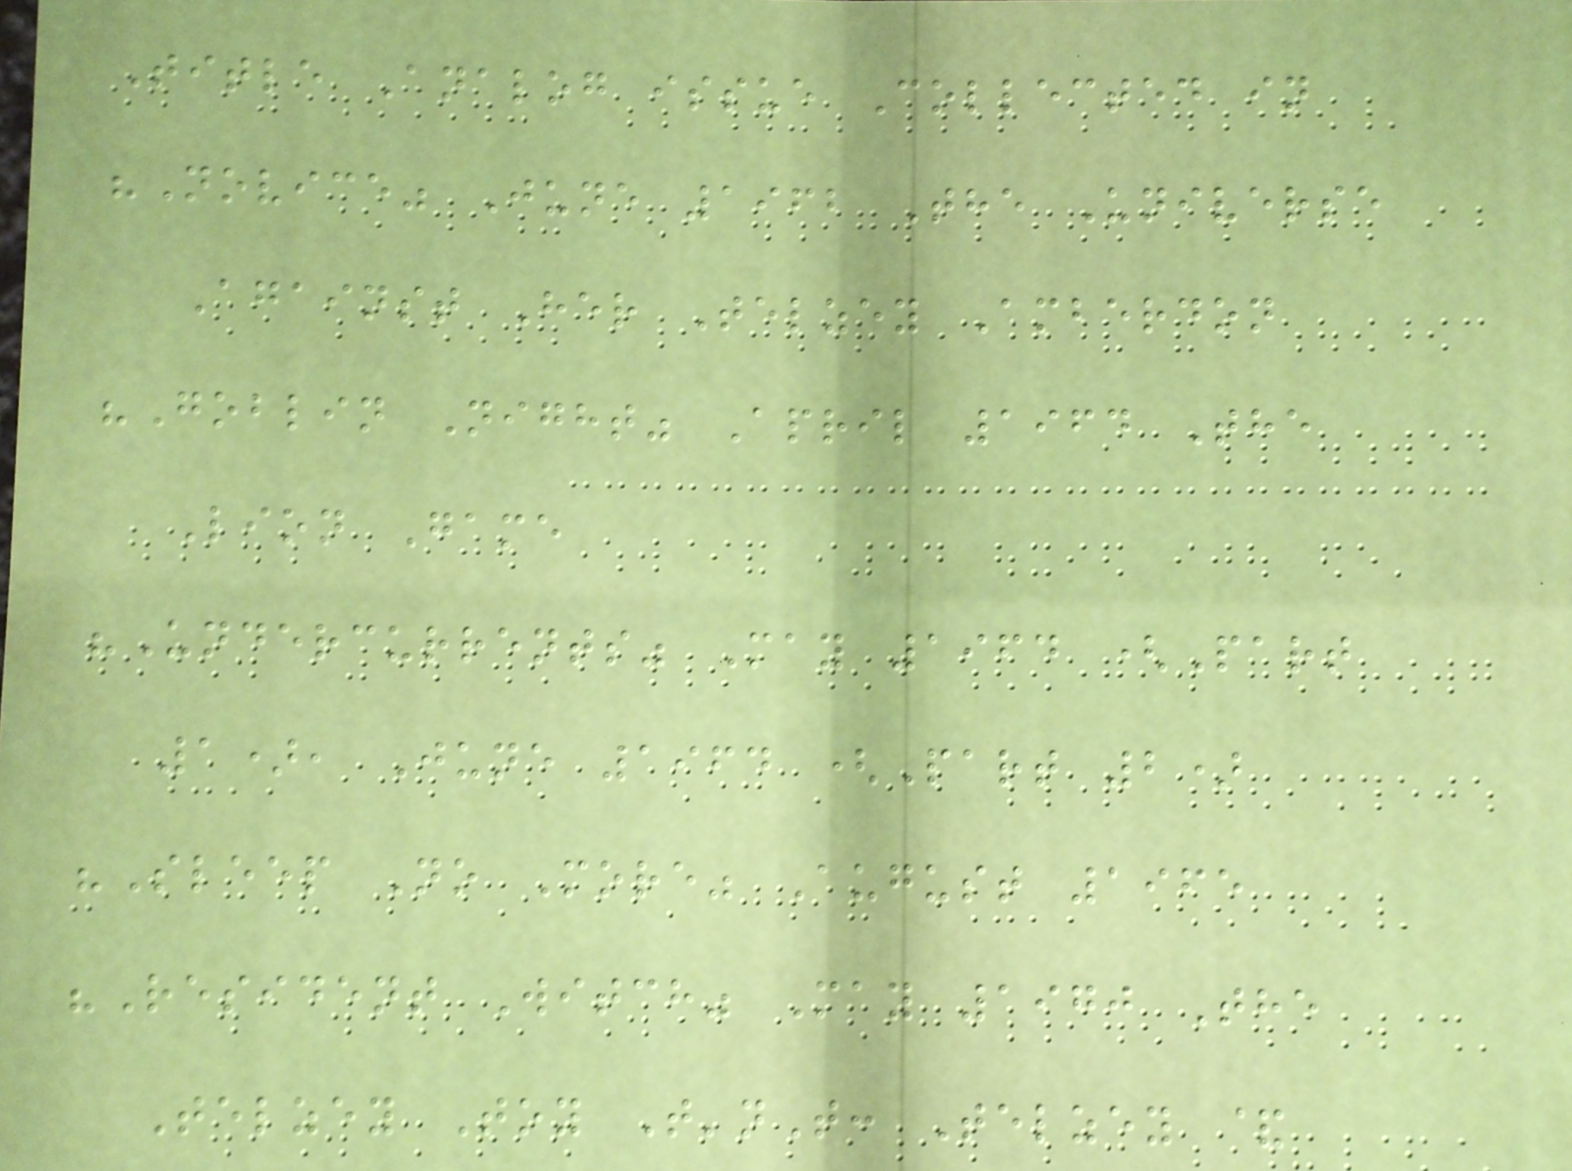Title Analog issue Collected in
"Novice" June 1962 The Universe
Against Her Telzey Amberdon
"Goblin Night" April 1964 The
Lion Game
"Undercurrents" May 1964 (Part
1), June 1964 (Part 2)
"Sleep No More" August 1965
"Resident Witch" May 1970 The
Telzey Toy T'nT: Telzey &
